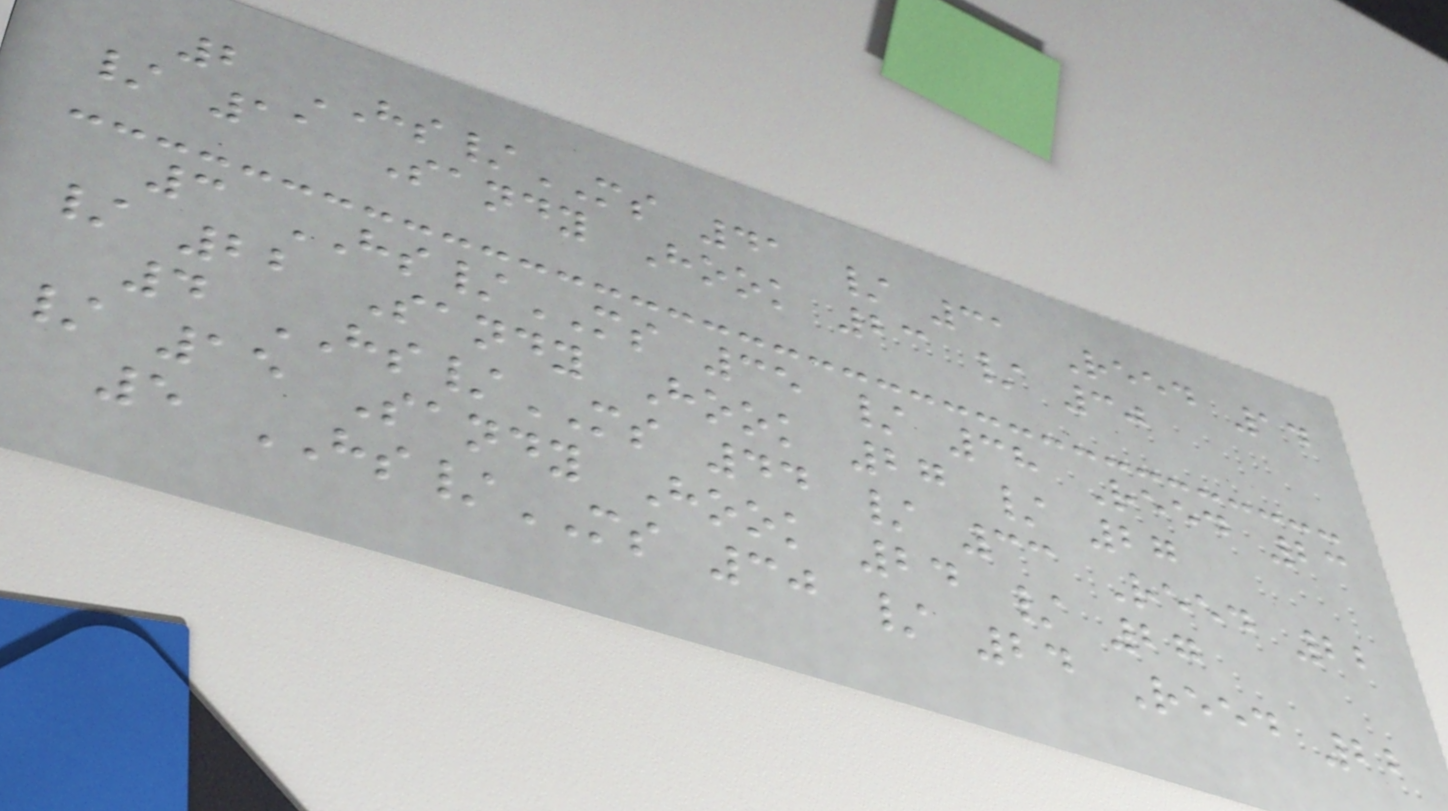2 HS/MS 41 / 31 Reed 14
/ 11 Sandy Hook 23 / 30
3 HS/MS 35 / 38 Reed 23
/ 22 Sandy Hook 27 / 27
4 HS/MS 44 / 33 Reed 22
/ 15 Sandy Hook 24 / 27
5 HS/MS 30 / 24 Reed 22
